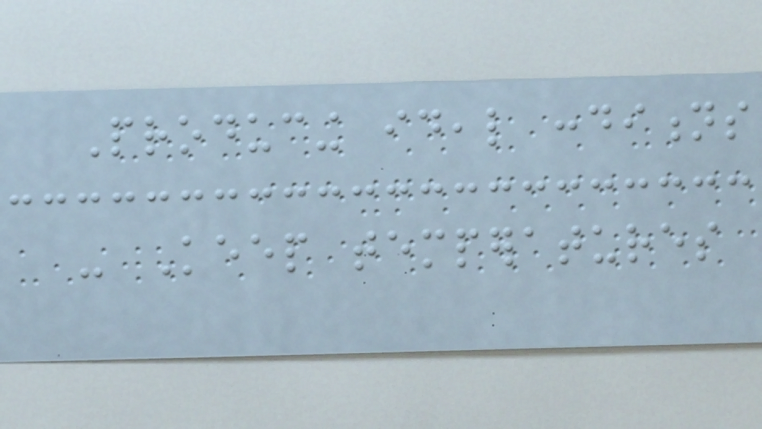Producing ideal conditions
- Keep temperatures
